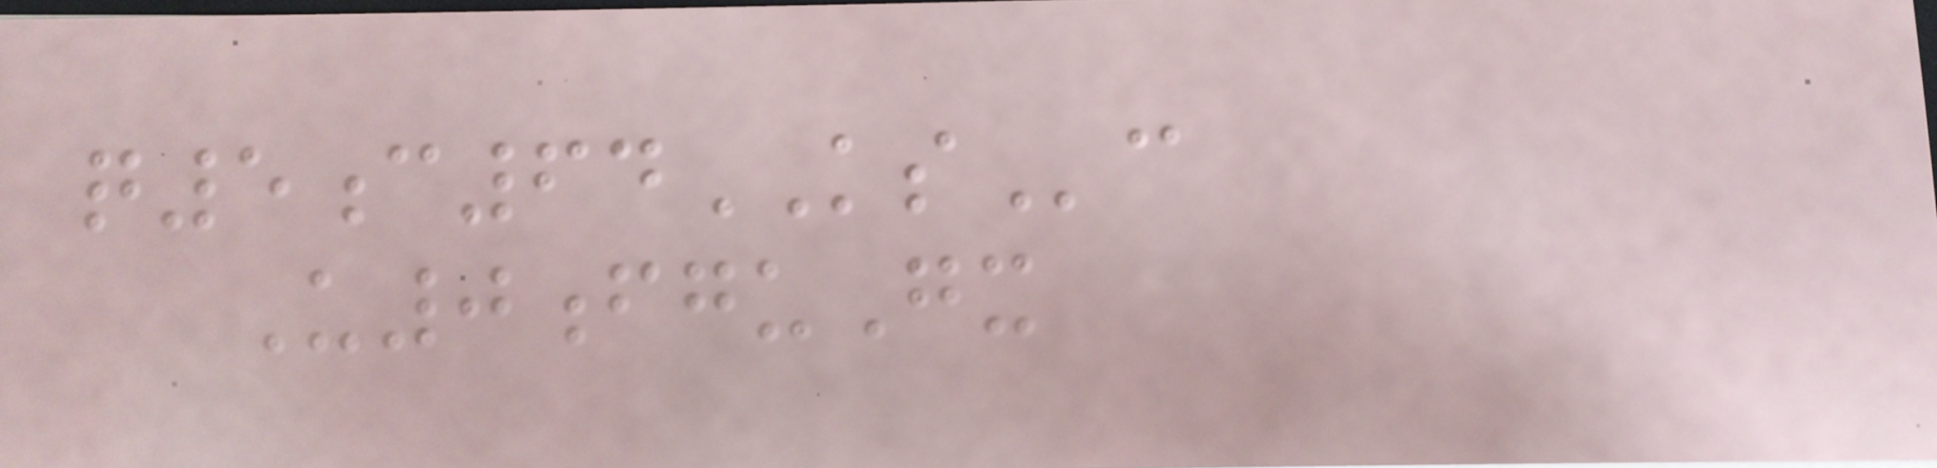q5c64KSc
U0fguGx
